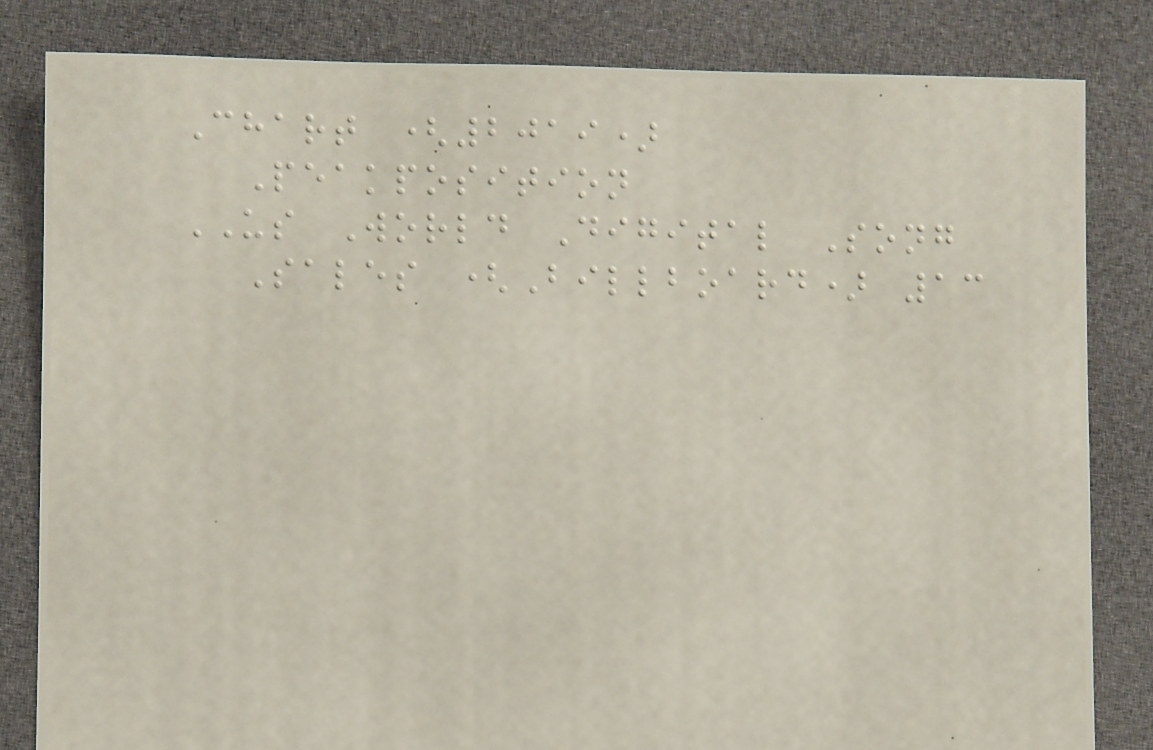Chart (2019)
Peakposition
US World Digital Song
Sales (Billboard) 13
